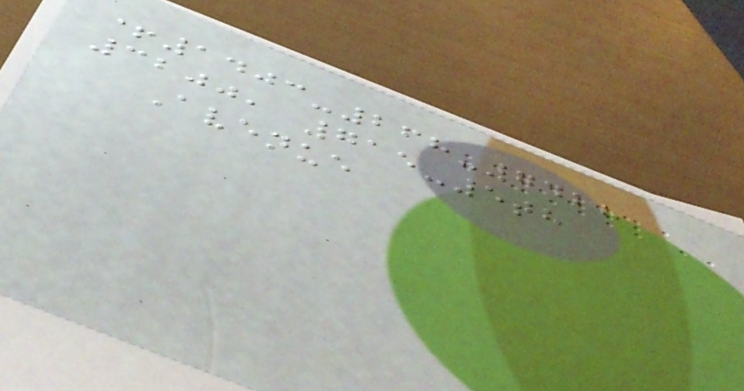+1403-268-7428
3200, 715-5th
Avenue
